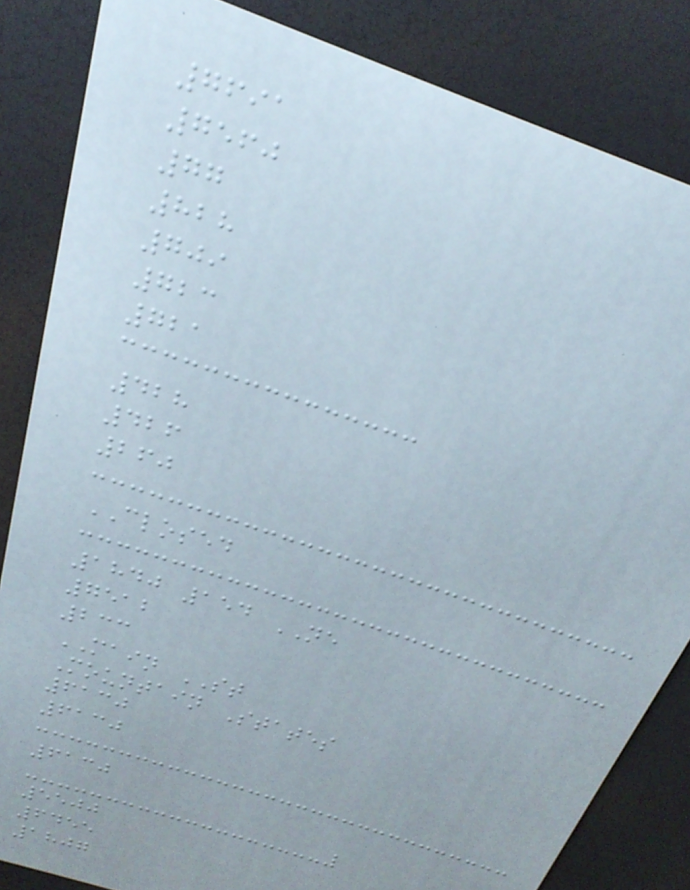7691
7560
77
828
709
723
721
428
426
260
CLOSED
1840 154 NE
7512
233
MAIN ST
Mountain States
6130
6130
6130
5500
6455
1807
